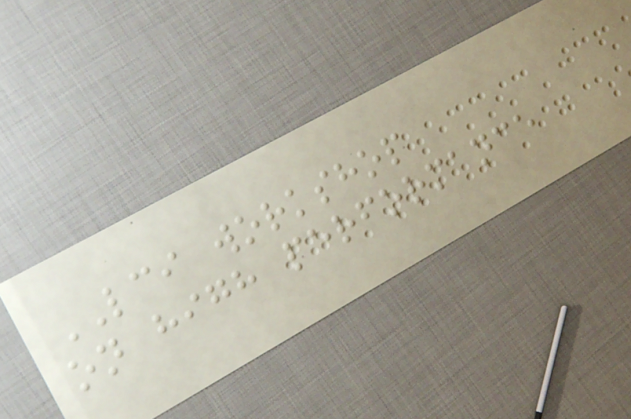LCI workshop
on high performance
